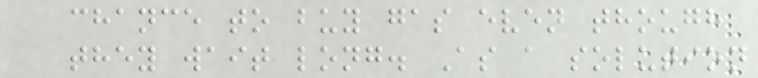chance to buy gas even though
they wait long. As a solution
